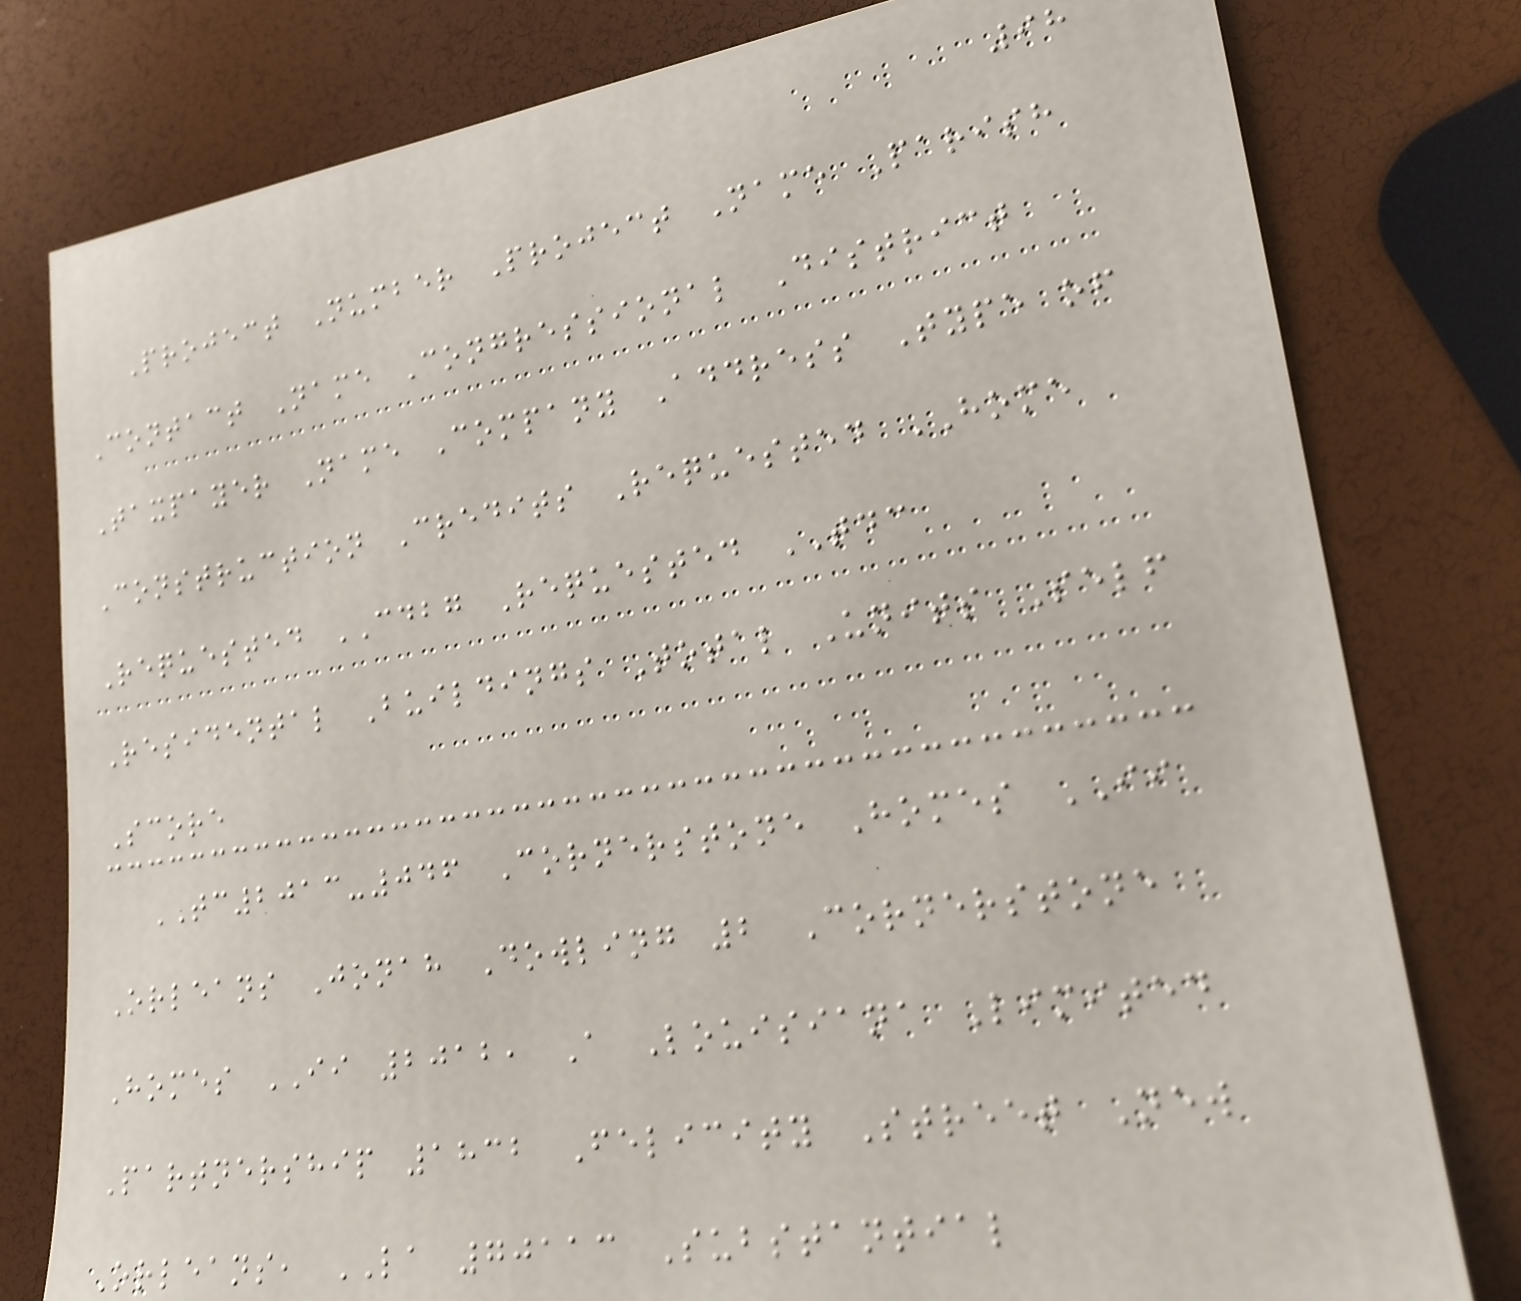98
Project Number Project Name Parish
Contact Name Congressional District
Taxpayer Name Company Address Type of
Construction Credits Requested HOME
Requested CDBG Requested TDC
Residental Buildings Total Units Self
Score
TC2013-046 Cornerstone Homes II
Orleans Jonah Dowling 2 Cornerstone
Homes II 2012, A Louisiana Limited
Partnership 1832 Felicity Street New
Orleans, LA 70113 Substantial
